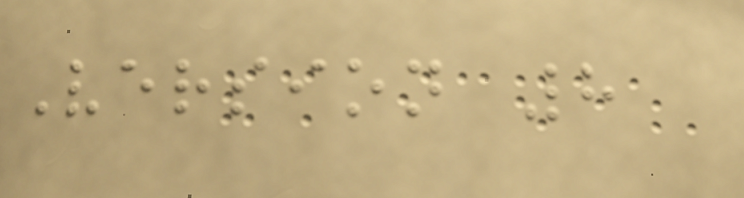Version 8
